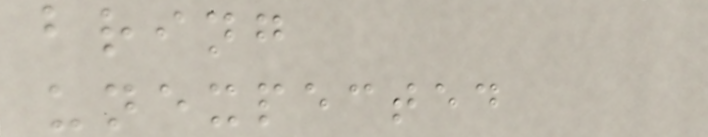bring
unexpected
